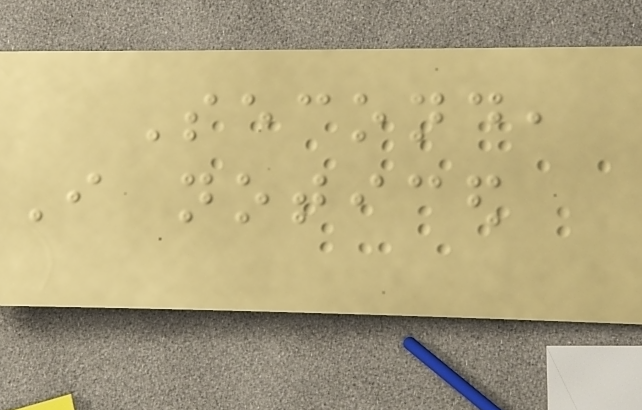Second,
I noticed
